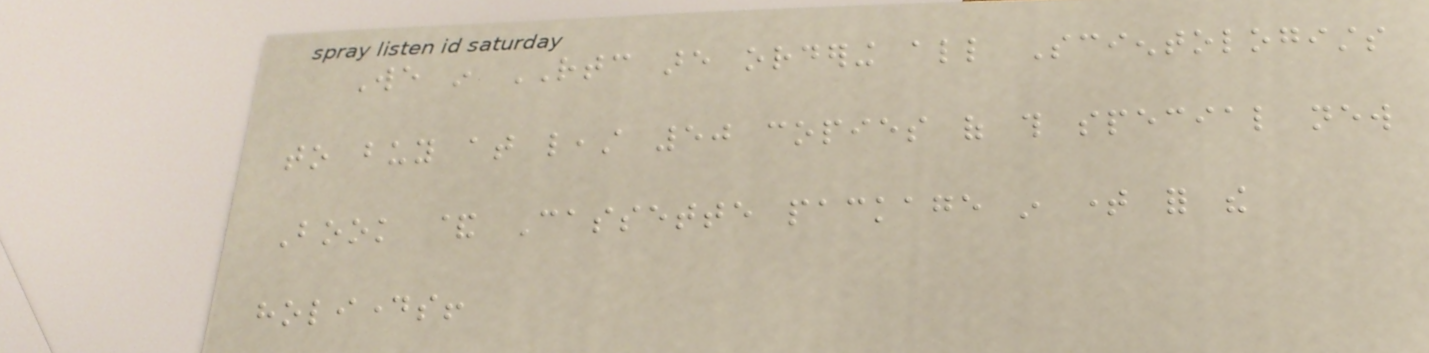We in RTC are ordering all Scientologists
to buy at least 50 copies of this special new
Book & Cassette package in time for the
holidays!
